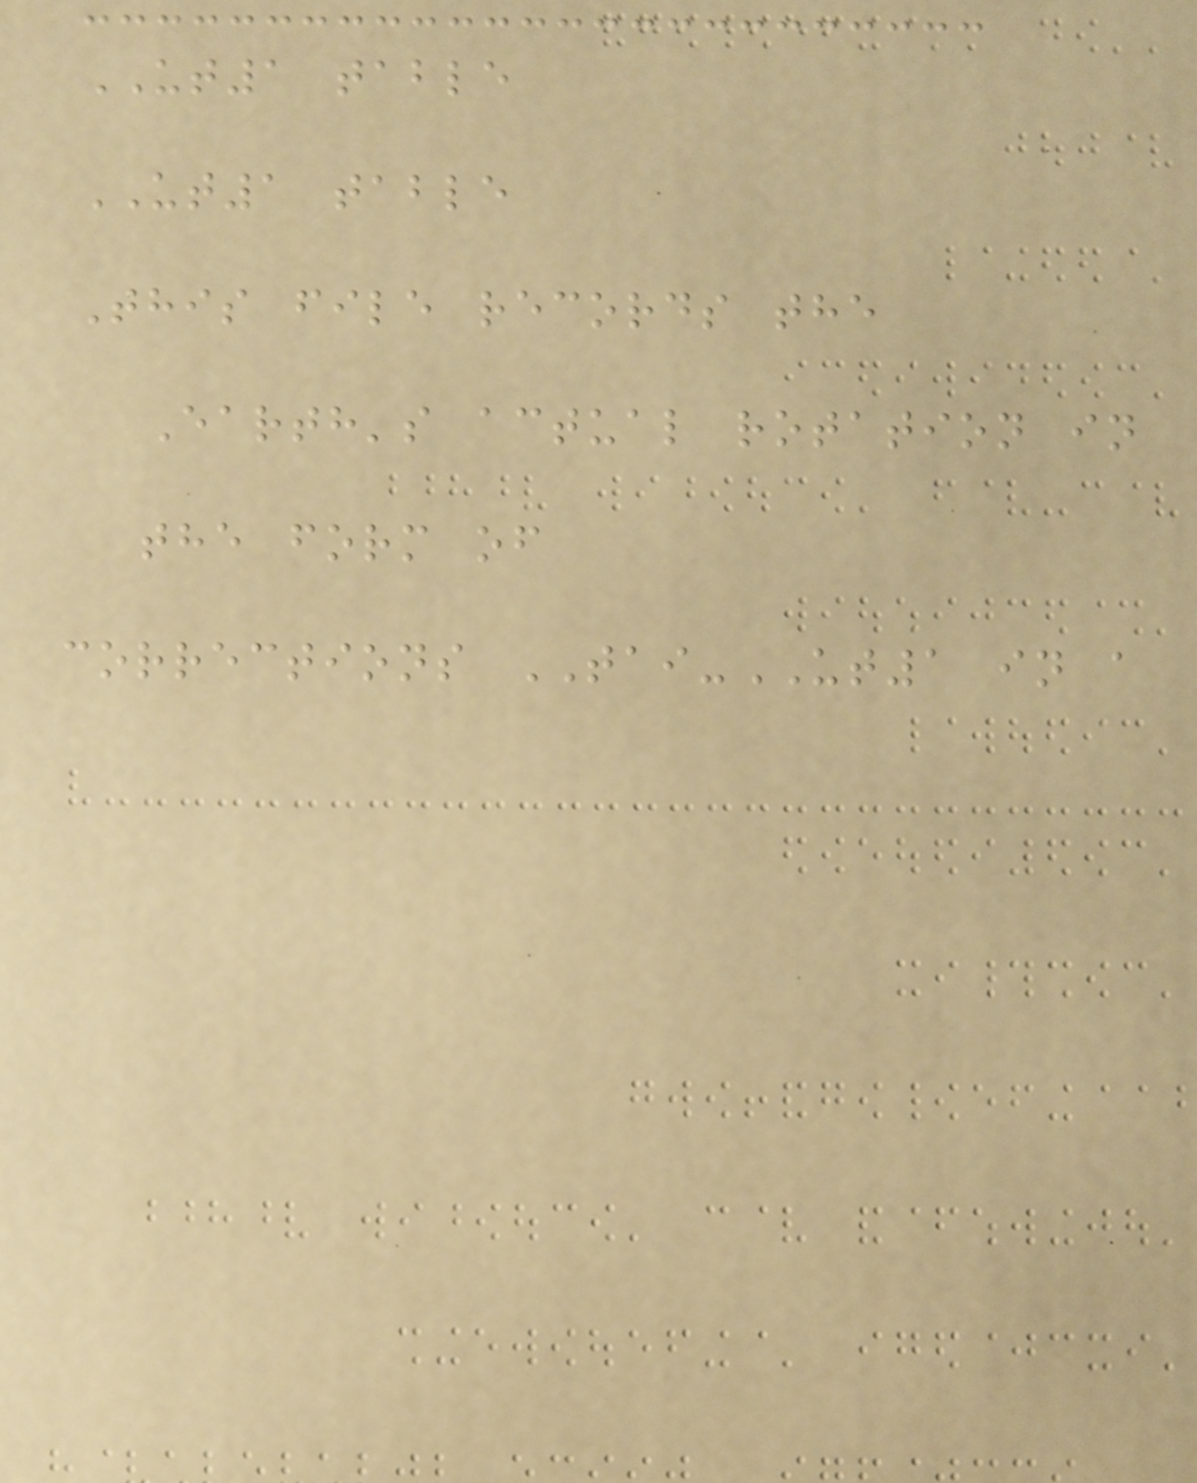UT1 table
UT1 table
This file records the
Earth's actual rotation in
the form of
corrections TAI-UT1 in a
